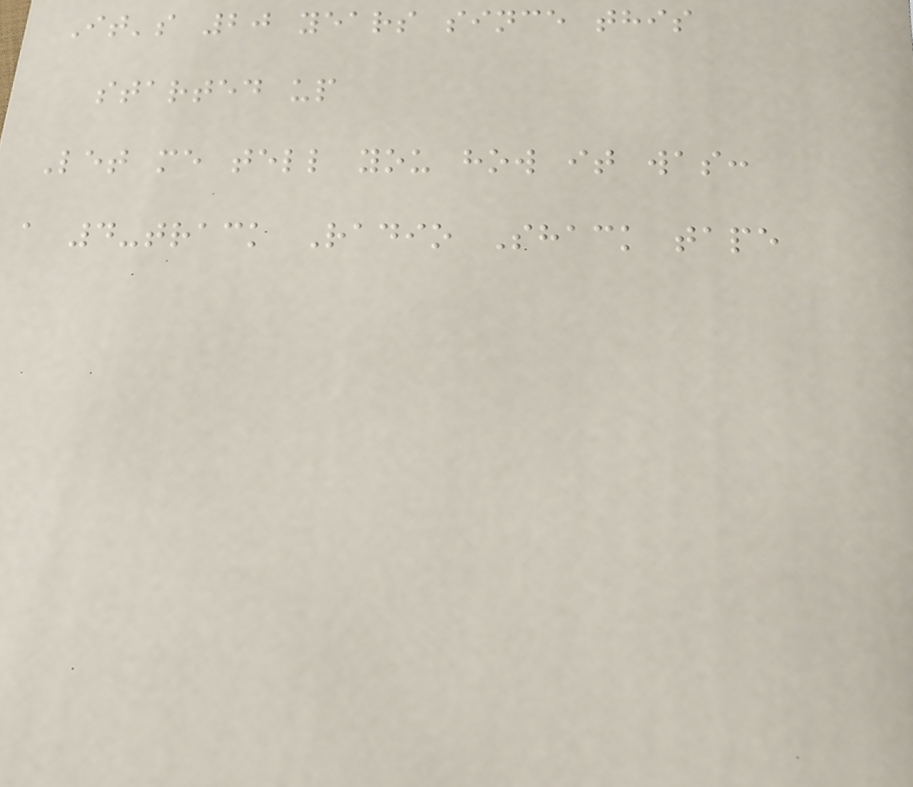It's 20 years since this
started up
Let me tell you how it was:
a 4-track Radio Shack tape
